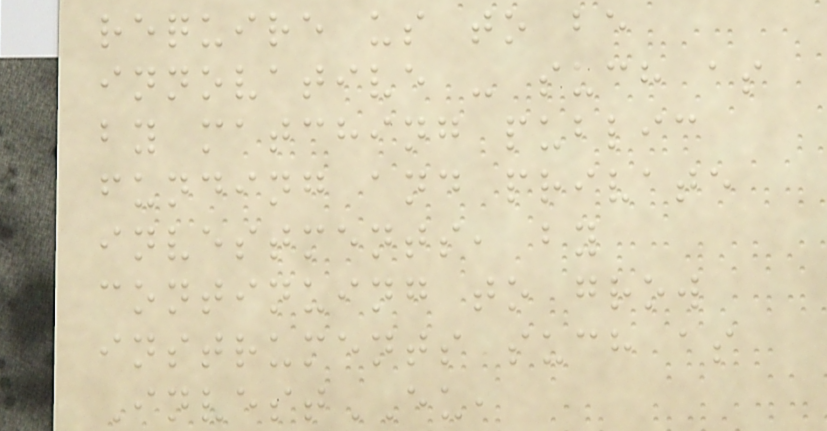require us to be
innovative - such as
by matching public
funding and private
investments, by
continuing to grow
instruments such as
InvestEU,
